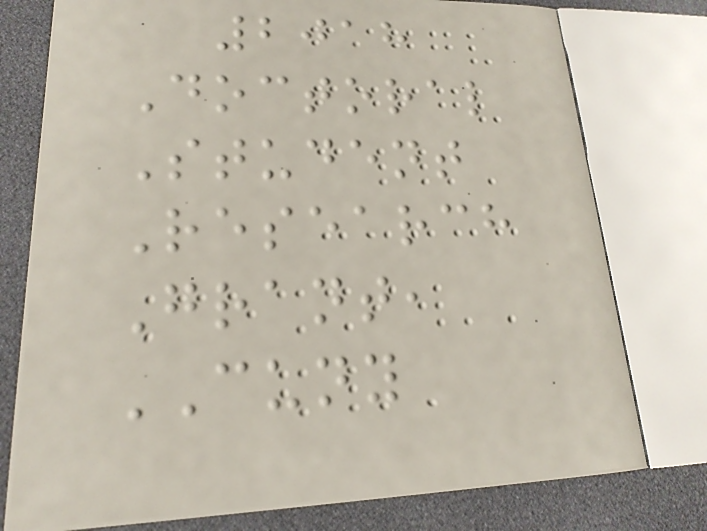2018
Doctoral
Student
Research
Grant,
CUNY
